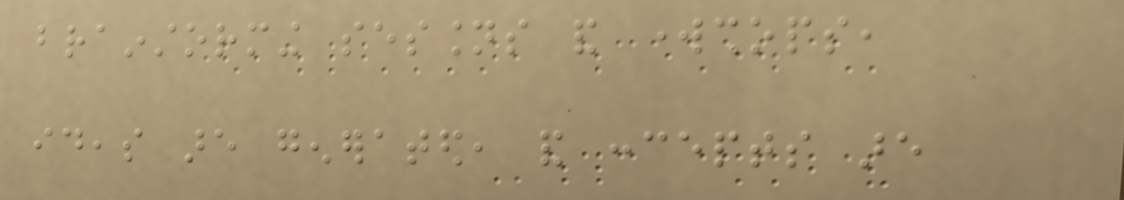brainstorming sessions and workshops,
ideas are generated, and concepts are
